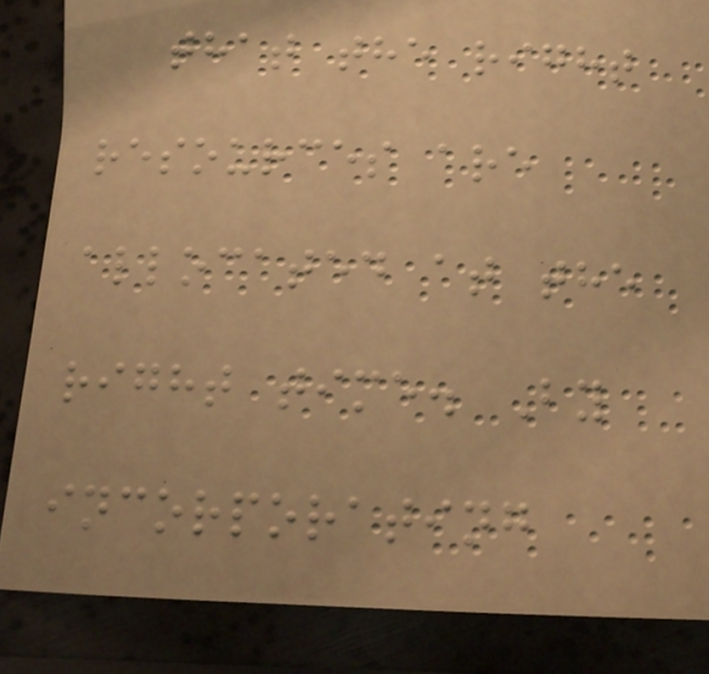that the right
resources are
allocated at the
right time. By
incorporating
